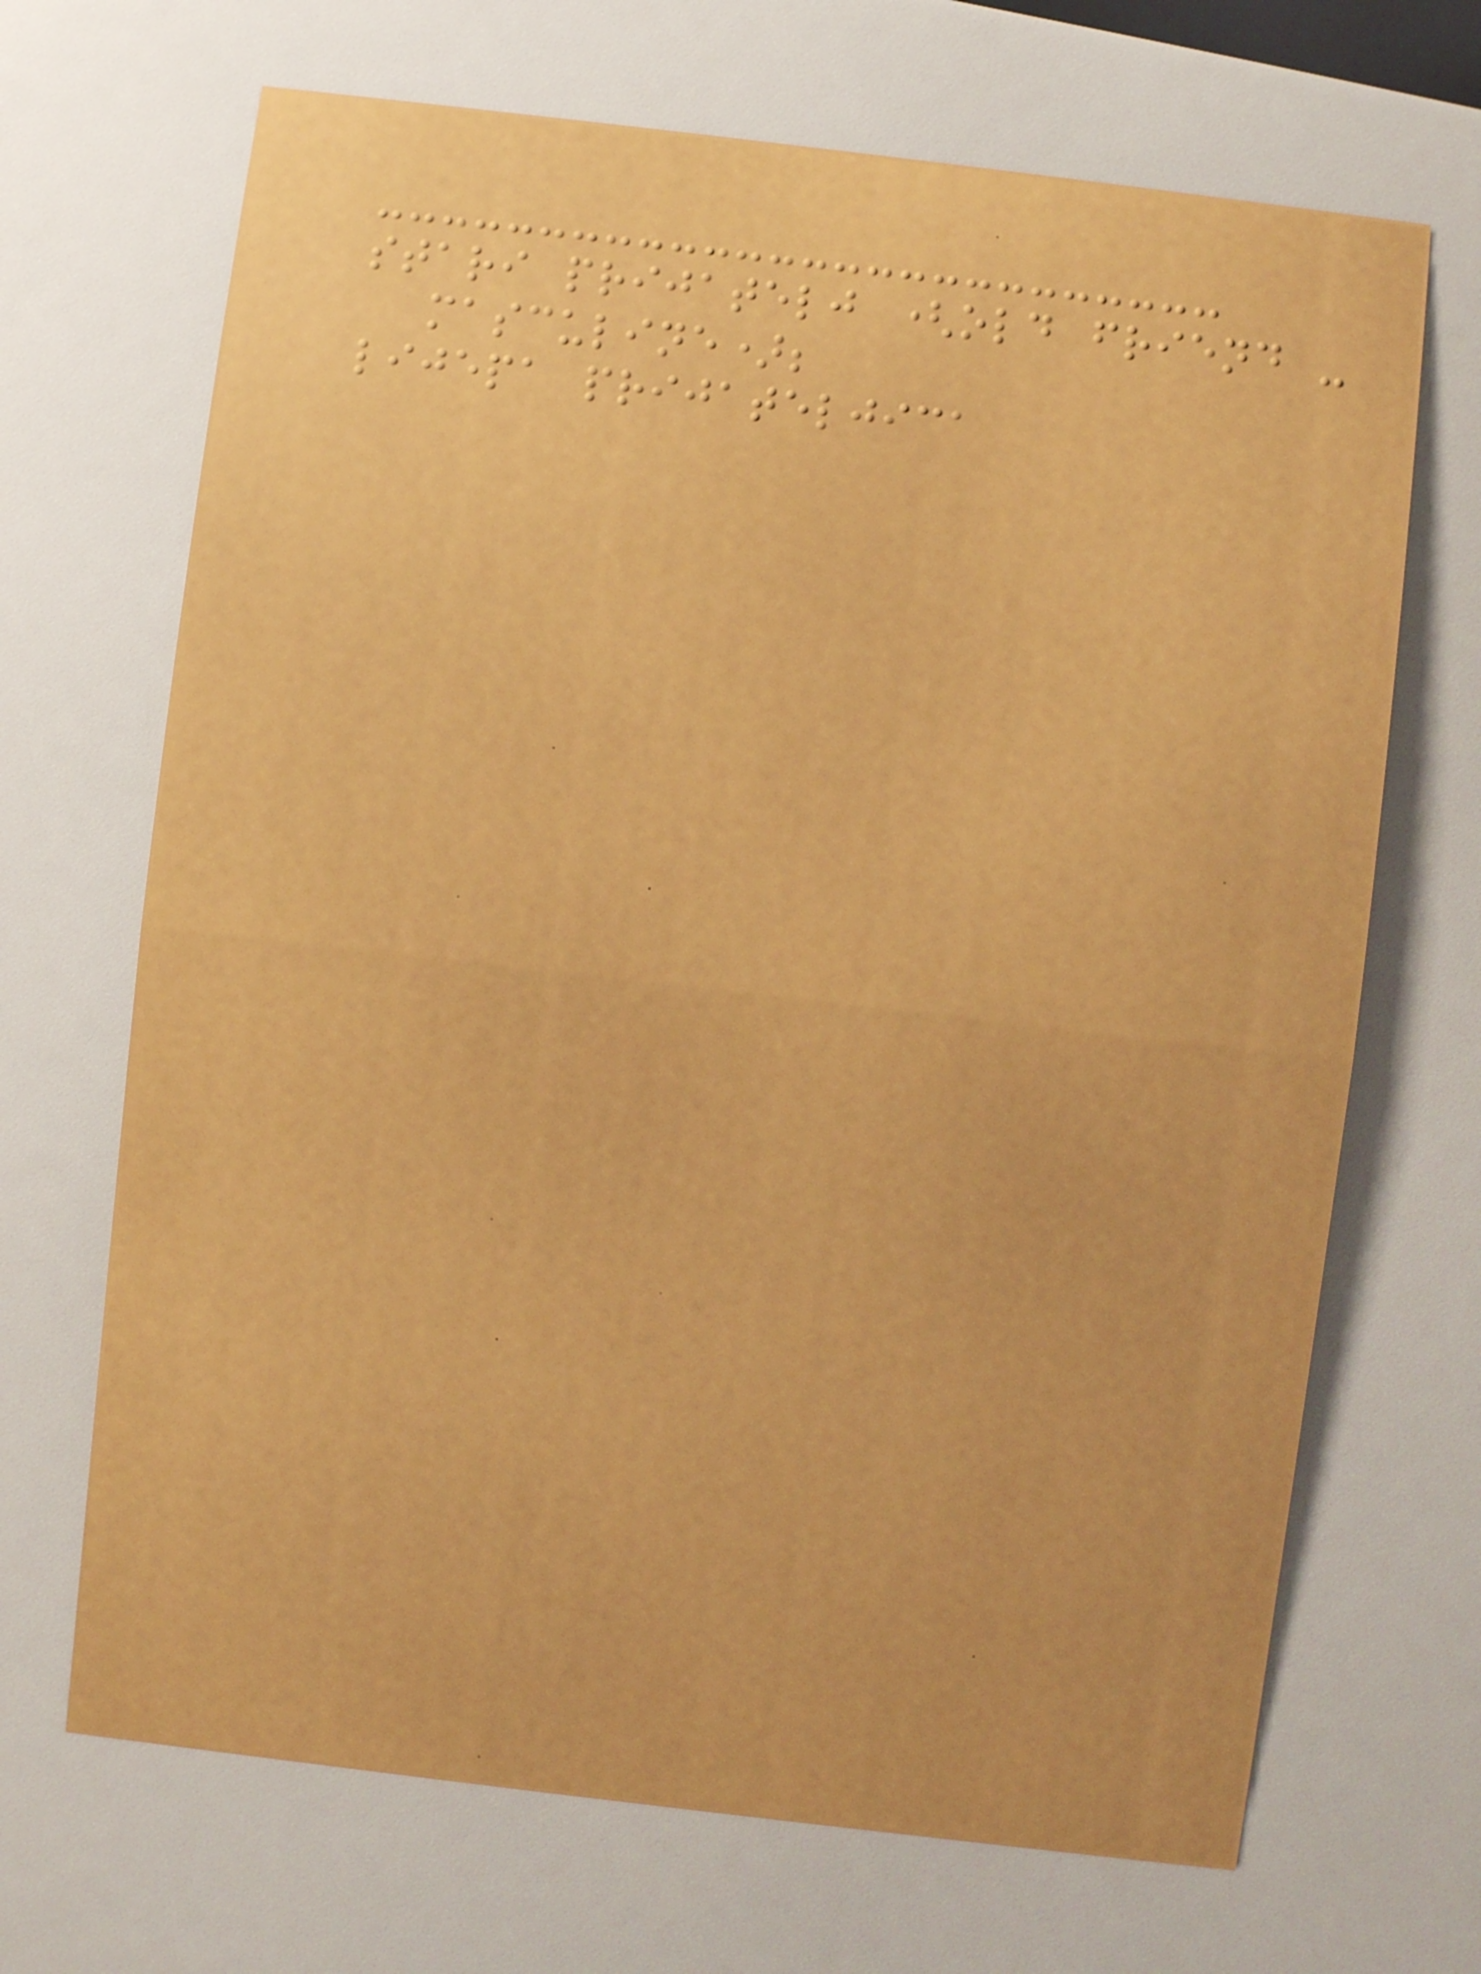stari prijatelj (old friend -
masculine);
lijepa prijateljica
